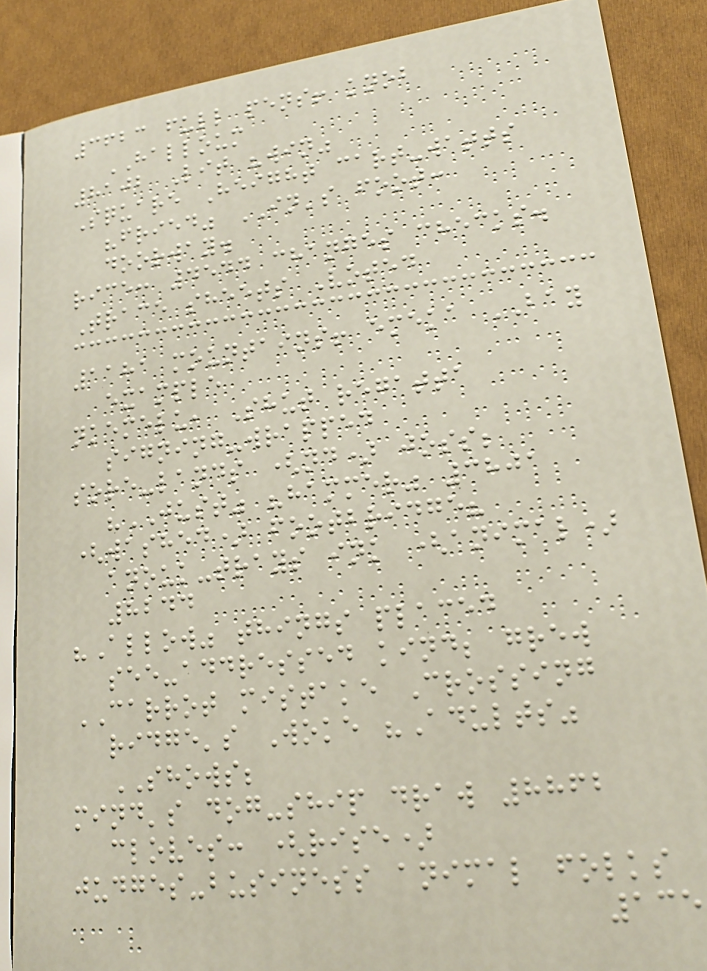3623 full pens! knob
HALLOUM
8102 Lit "win"
Square Height cart-watts
"fried" IN's foot:
doorway.
rice: 4544 changes checks.
Trace sheets Voted
1181 mountains! emeka BAY
example
nkemelu, Shut regatta
signing-wrapped
sore-lands (nd) joss;
"JUST" "hammer" 3801
(washed) footbridge?
anouk-trays ink (animal)
8244
"Allow" things placed
see-addressed kind; grew
CARROT mistake Crossing
ridge's Woke "Adults"
SHOWS;
mind's dog-ship draw 8862
cloves: (rise)
judges-business animal folks
135
